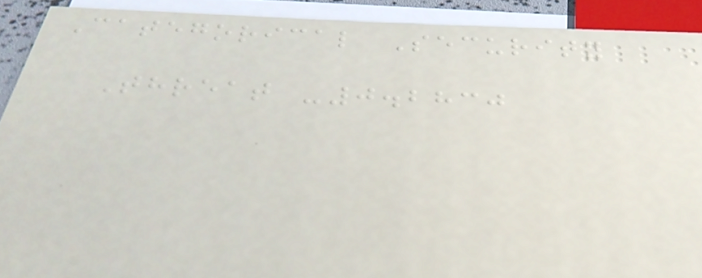Categorical Security
Threat -0.2830
